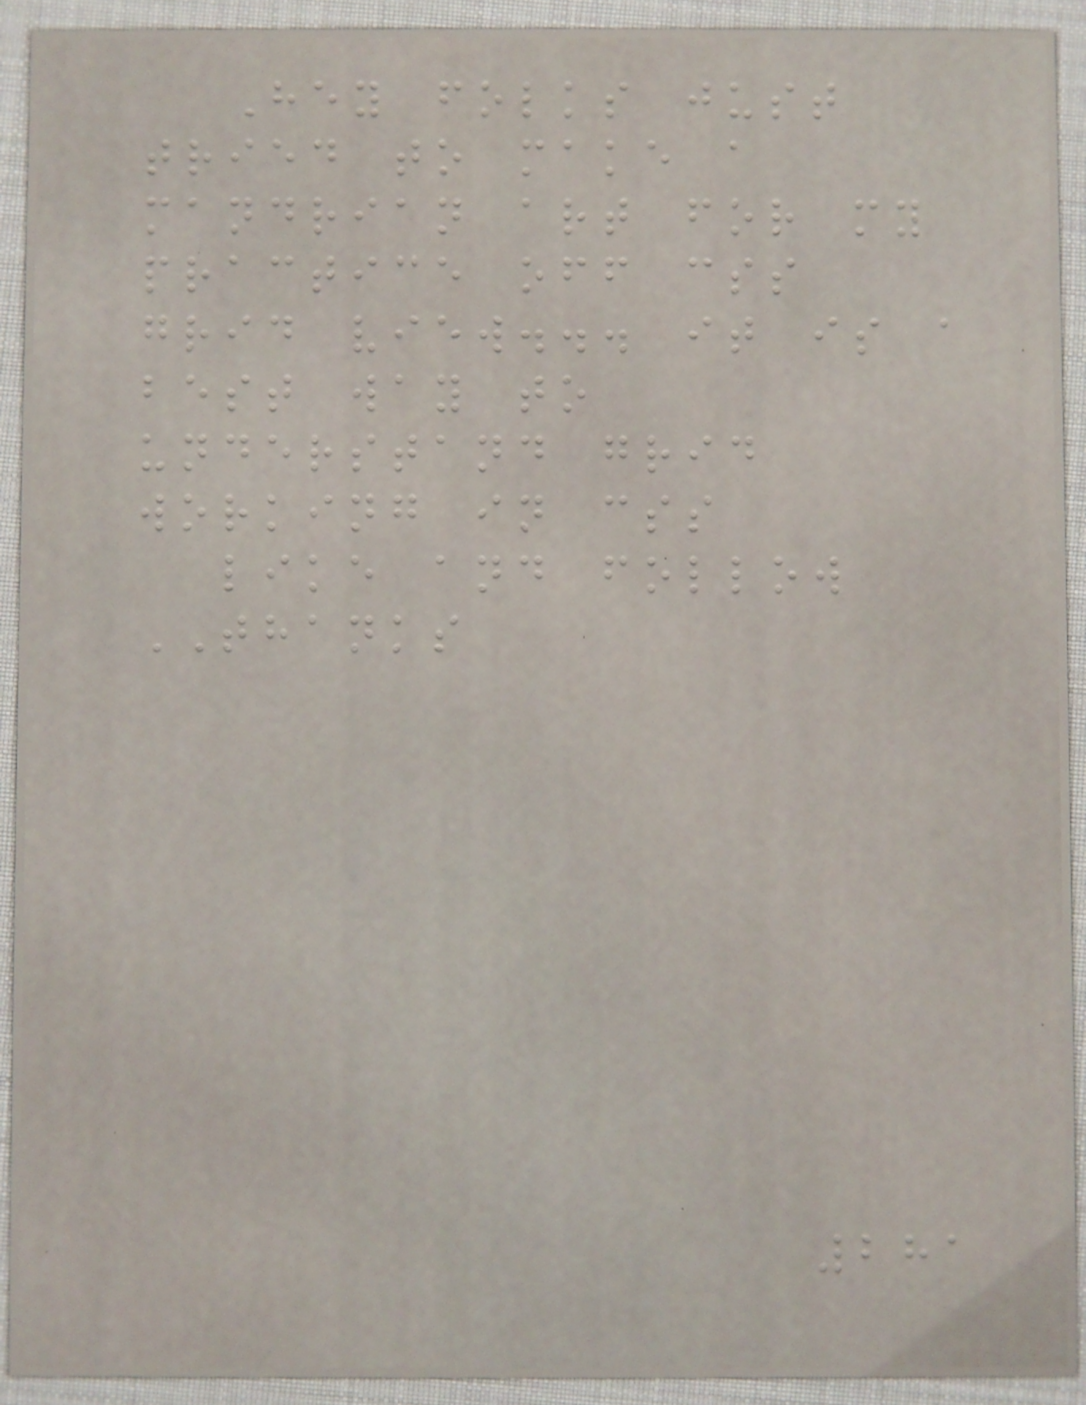Hey folks just
tried to make a
mandrian art for my
practice off css
grid view... it is a
best way to
understand grid
working in css
like and follow
THANKS
281
